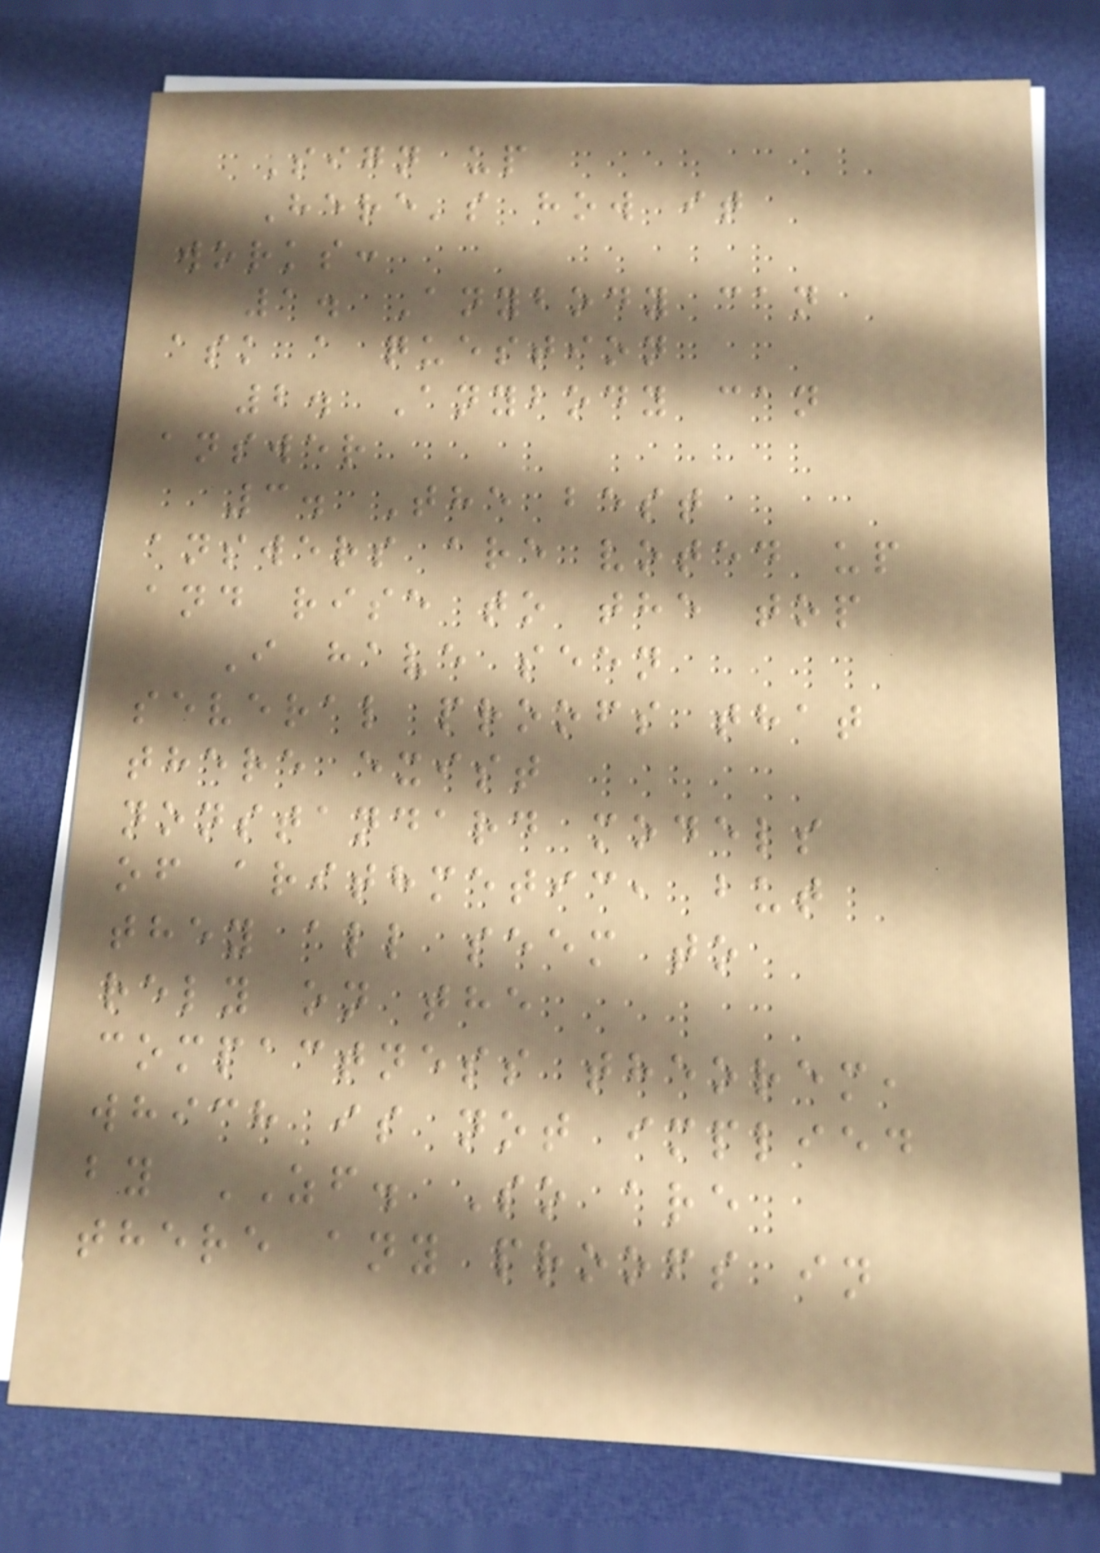Sign up
Here's how it
works:
1. Anybody can
ask a question
2. Anybody can
answer
3. The best
answers are voted up
and rise to the top
I have seen
several proofs that
there exist
nonstandard models
of arithmetic, but
they all seem to
rely on the
compactness theorem,
which is not implied
by ZF. So are
there any proofs in
